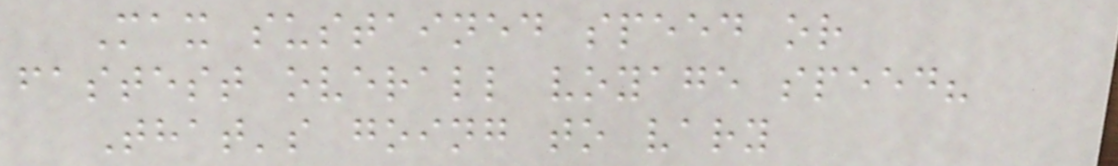Max sustained speed or
fastest overall voyage speed?
That's going to vary
